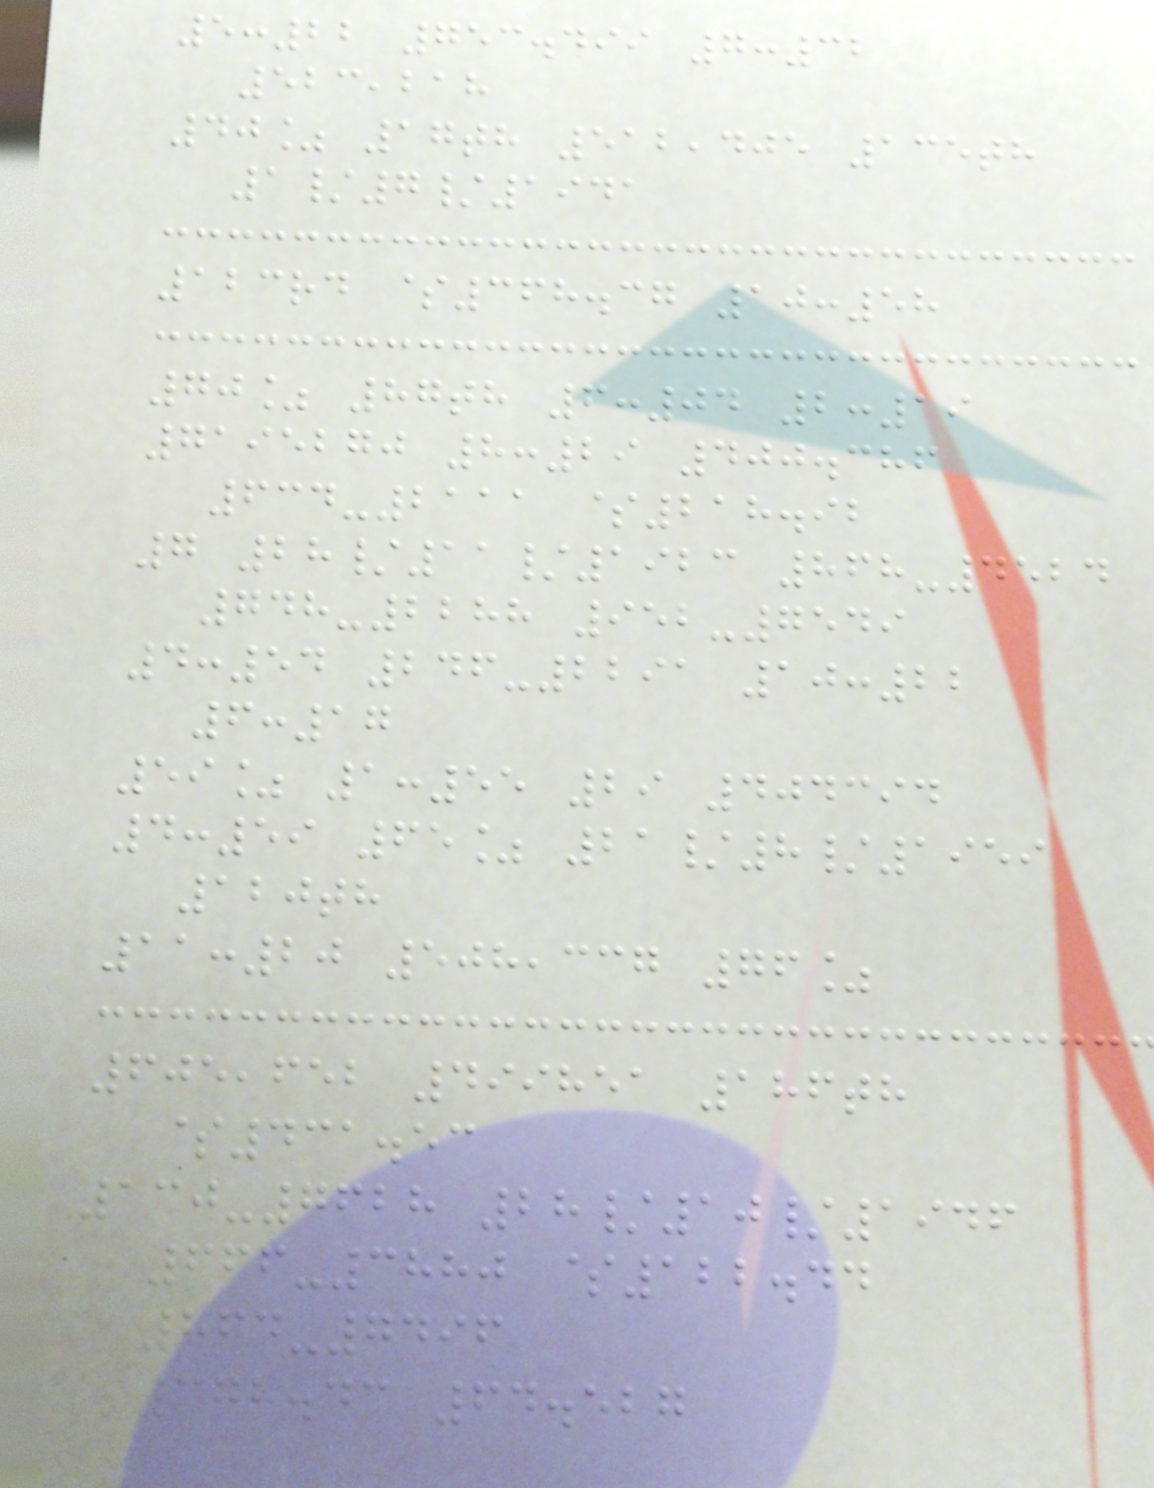5:22 753.499 7:32
523,218
40% 17th 512,405 135th
1/7/1941
123rd $368.37 10:58
70% 87th 6:04 2:19
7195270 8:29 400.386
634-2111 $218.92
7 28/11/1923 868-4524
748-2288 952-7549
4:54 246-2291 10:22
6:17
59% 1:55 29 404394
4:59 65% 21/8/1959
120th
11:20 508,337 76%
605,652 499851 186th
$431.53
130-7628 28/10/1946
666-3880 $122.44
864-7496
$378.43 64.527
